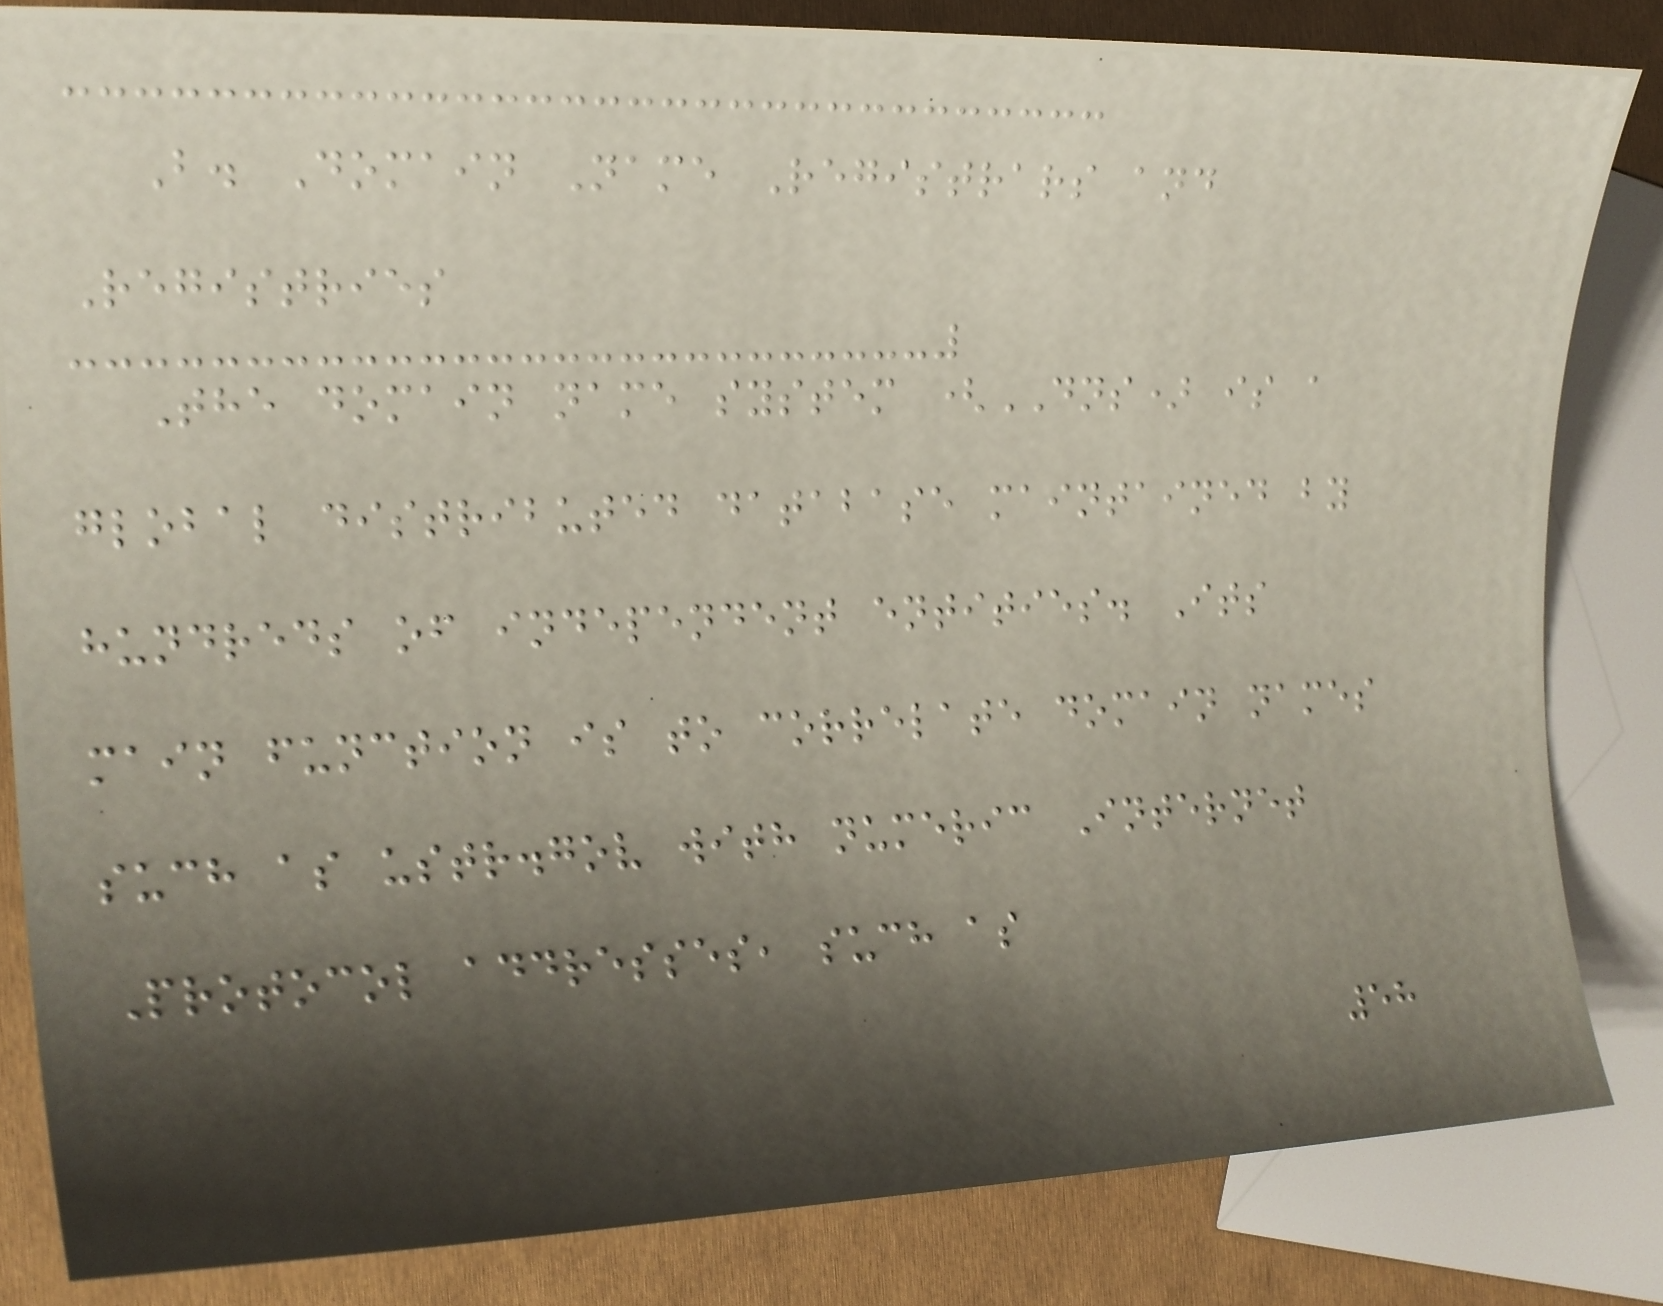B. Domain Name Registrars and
Registries
The domain name system (DNS) is a
global distributed database maintained by
hundreds of independent entities. Its
main function is to correlate domain names
such as ustr.gov with numeric Internet
Protocol addresses, such as
58
